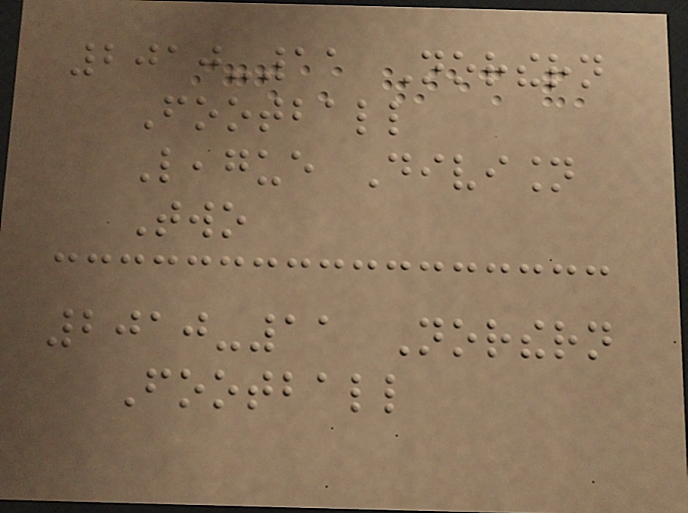2010-11 Northern
Football
League Division
Two
2010-11 Northern
Football
